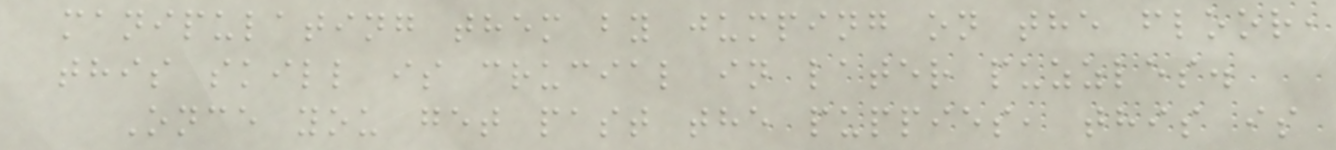manipulating them by jumping on the floor,
this skill is crucial in later puzzles.
Once you get past the puppies, this is
